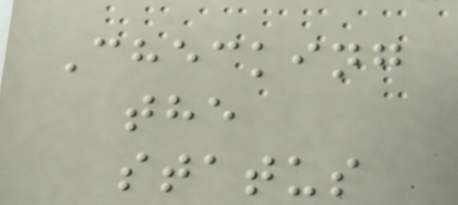Checking
the
status
